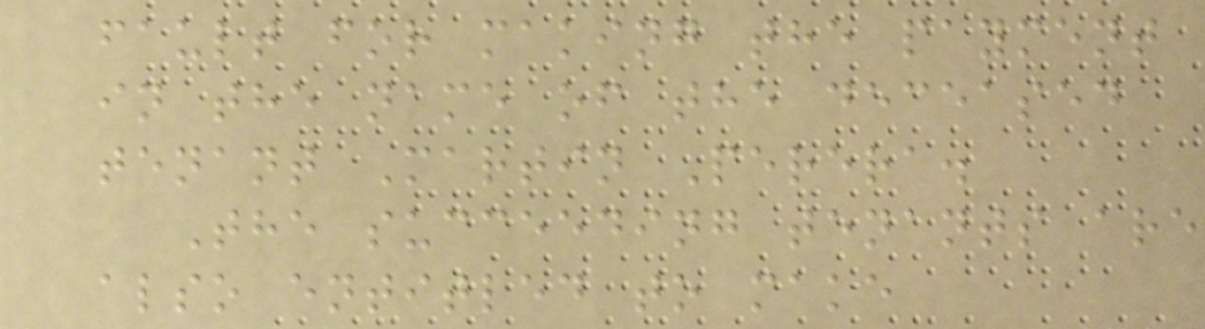fault for making the payment
in the name of the deceased
tenant Martin Perera.
The succeeding tenants are
also entitled to make
